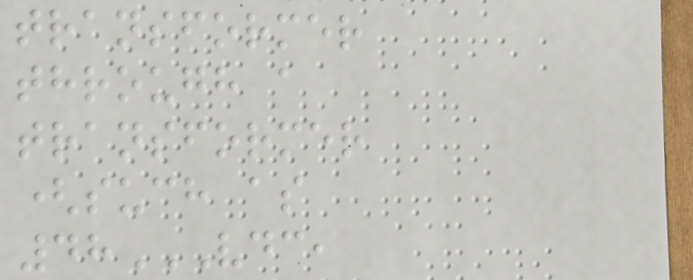transformer
through a
transformer
(such as
48VDC,
